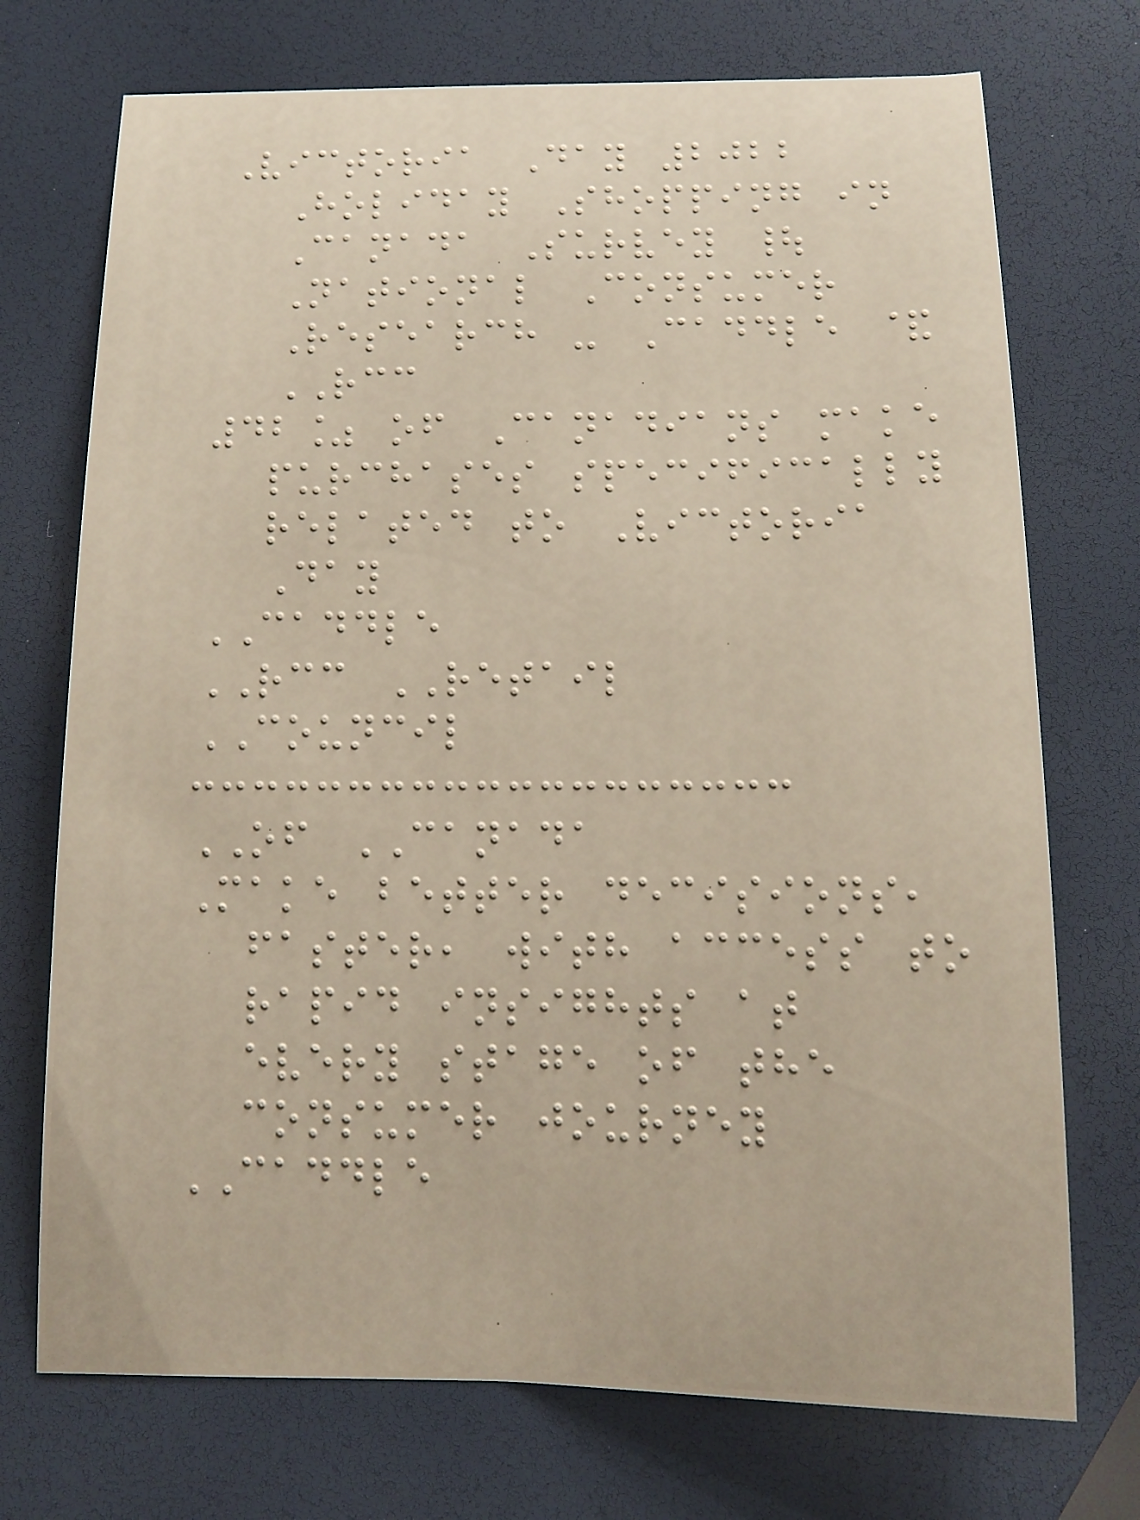Victoria Day 2022
Holiday Shopping in
Canada Survey |
National Consumer
Research - Caddle &
RCC
42% of Canadians make
purchases specifically
related to Victoria
Day
CADDLE
RCC RETAIL
COUNCIL
OF CANADA
Make better decisions,
faster, with access to
rapid insights at
every stage of the
consumer journey
CADDLE
